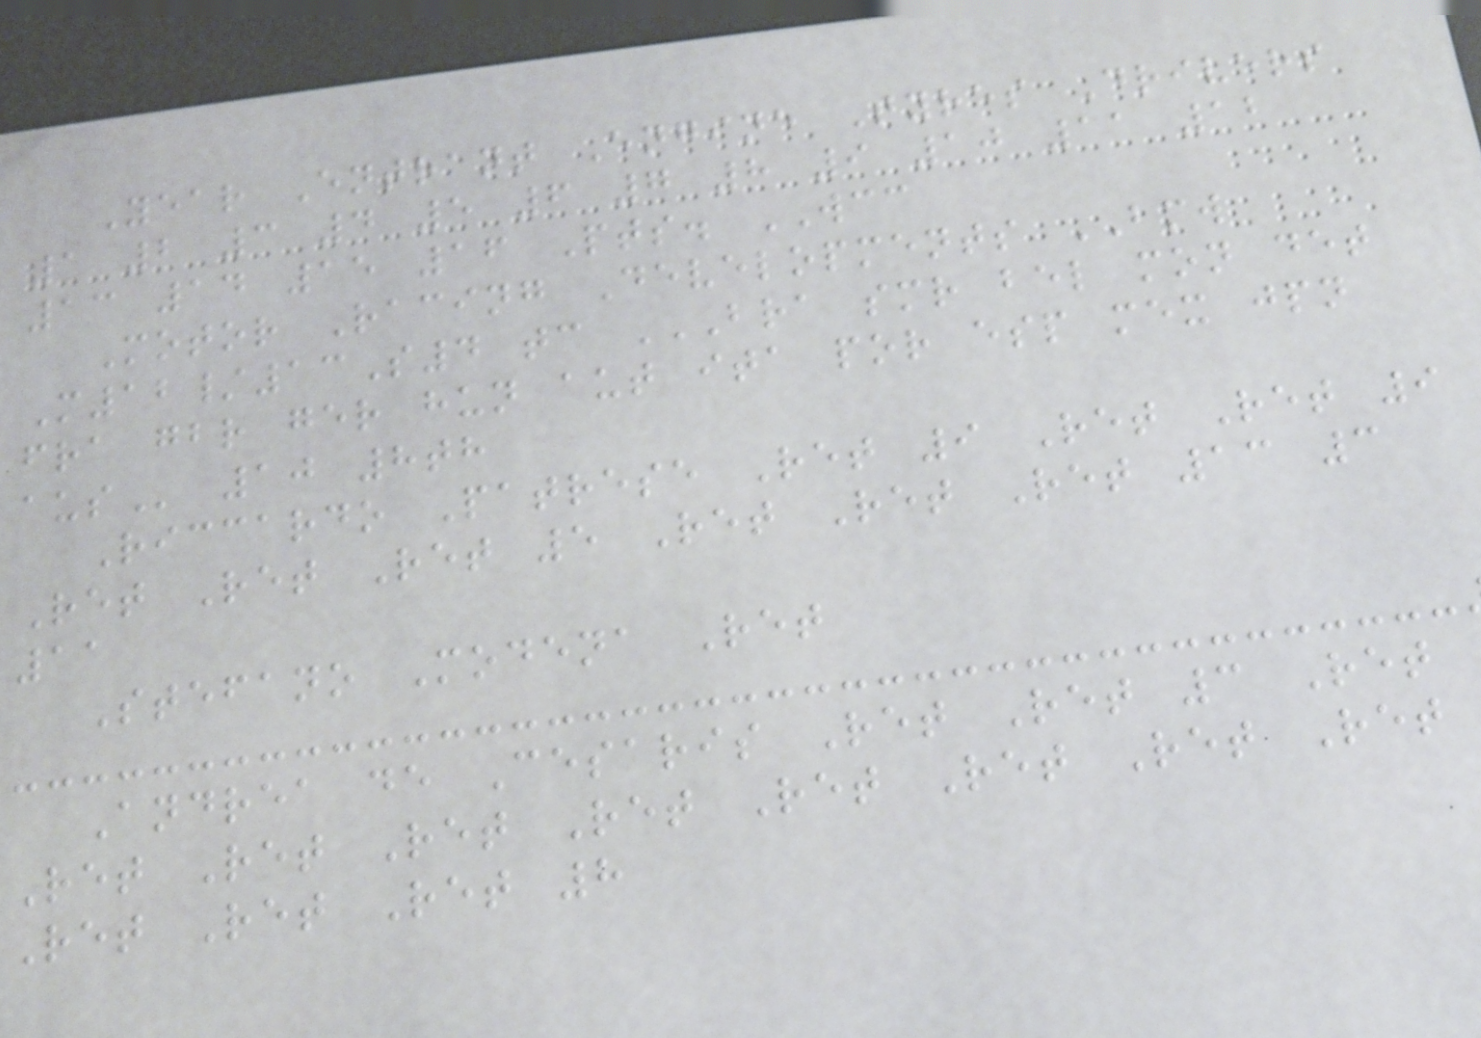Year Entrant Engine Tyres Drivers
1 2 3 4 5 6 7 8 9 10 11 12
13 14 15 16 Pts. WCC
Motor Racing Developments BMW
M12/13S4 tc BRA SMR BEL MON DET
FRA GBR GER HUN AUT ITA POR ESP MEX JPN
AUS 10 8th
Riccardo Patrese Ret 9 Ret Ret 9
Ret Ret Ret 5 Ret Ret Ret 13 3
11
Stefano Modena Ret
Andrea de Cesaris Ret Ret 3 Ret
Ret Ret Ret Ret Ret Ret Ret Ret
Ret Ret Ret 8
